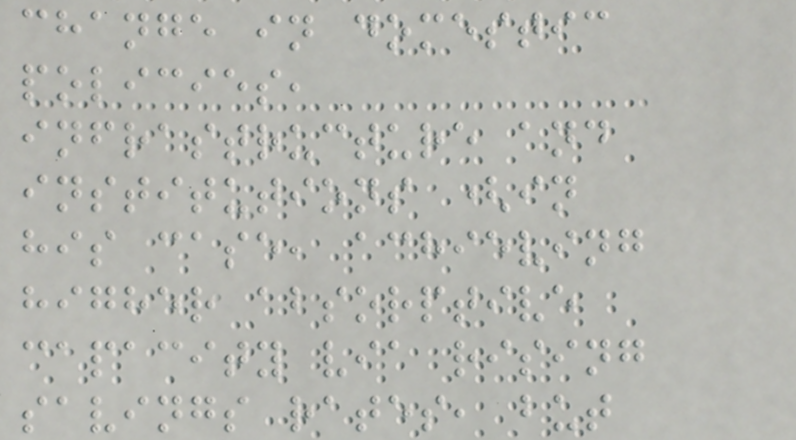change in domestic
policies,
infrastructure and
institutions (in
his case, achieving
higher absorptive
capacity via rising
savings rates, but
